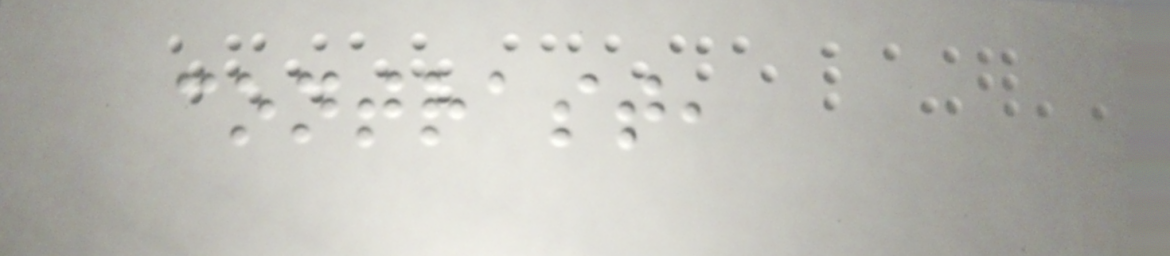contrast,
